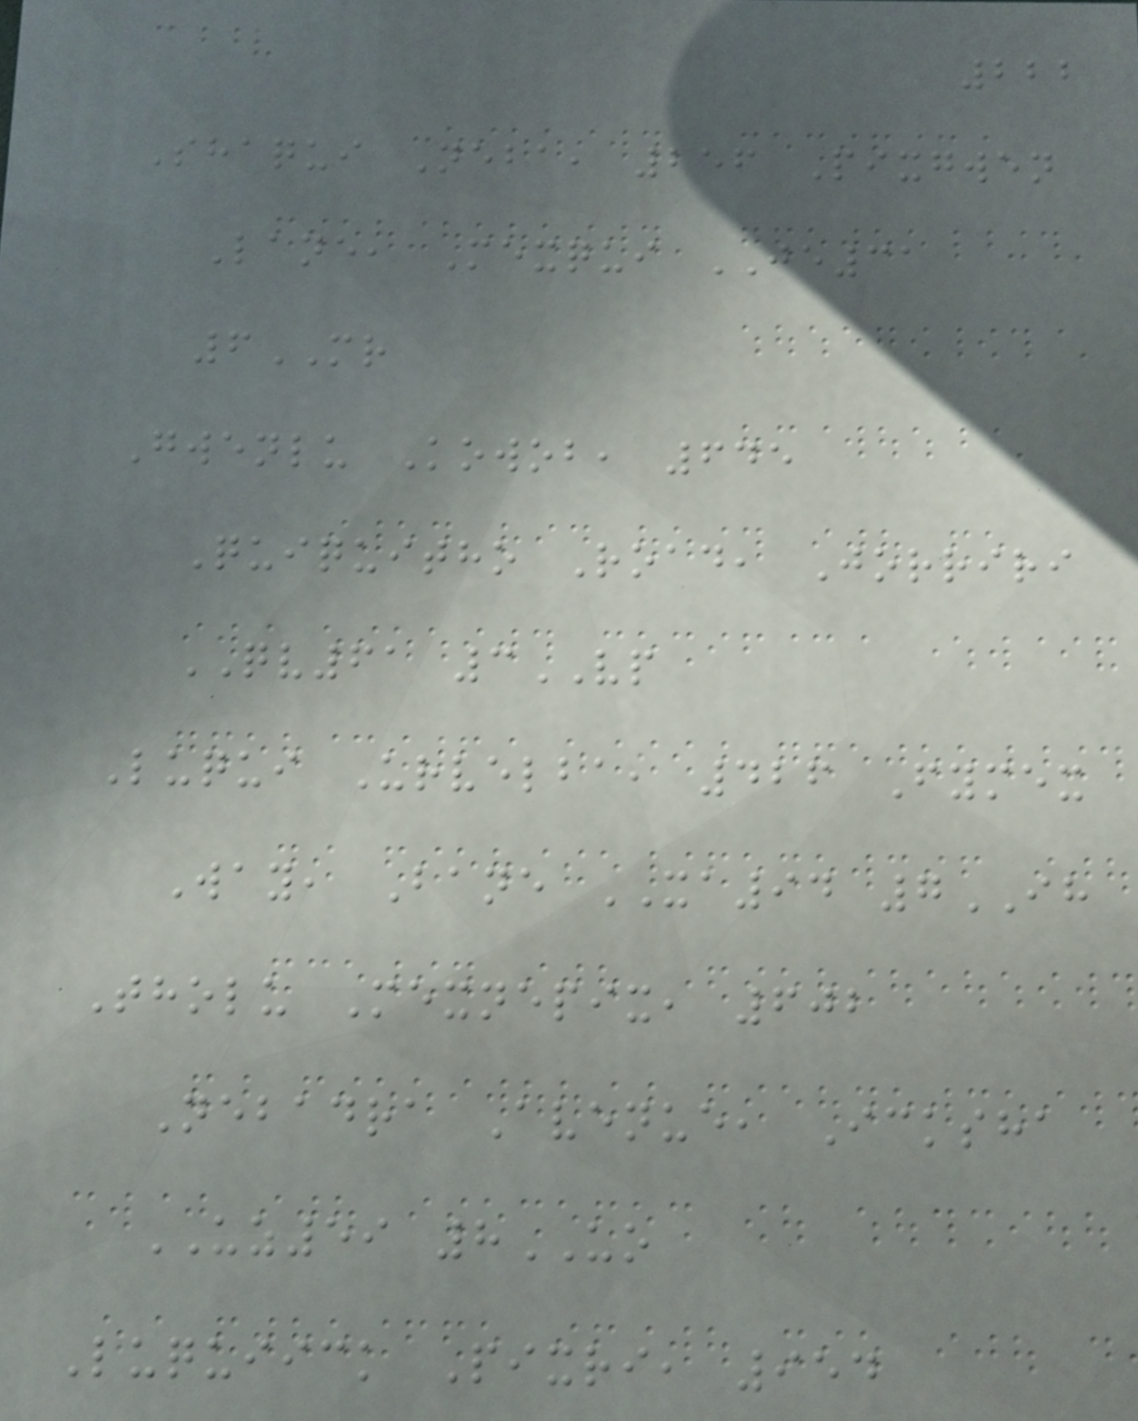222
Shaqui Neba, 256 Pixgwen
Lane, Mexqui JE31
6MR
Gwenlu Kowob, 645
Quiquitho Road, Jorriri
QV61 3VP
Luqui Urvelba, 426 Fymex
Way, Bane XA94 7IH
Tholu Mexnepix, 602
Nebadra Avenue, Icksha
UZ59 8UO
Luquiick Pixri, 954
